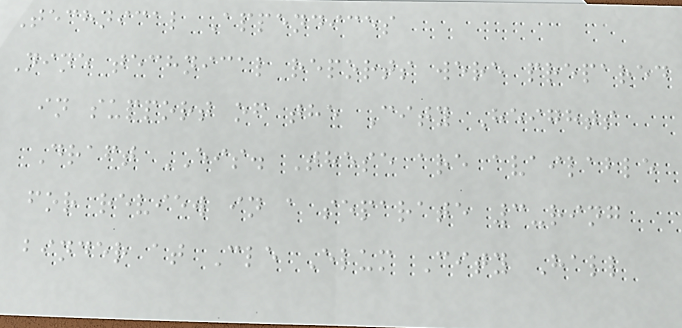Technical Appendices
Nine technical reports were prepared
in support of the City Heights
Draft EIS. These are available
for review in a separate 3-ring
binder at Cle Elum City Hall
